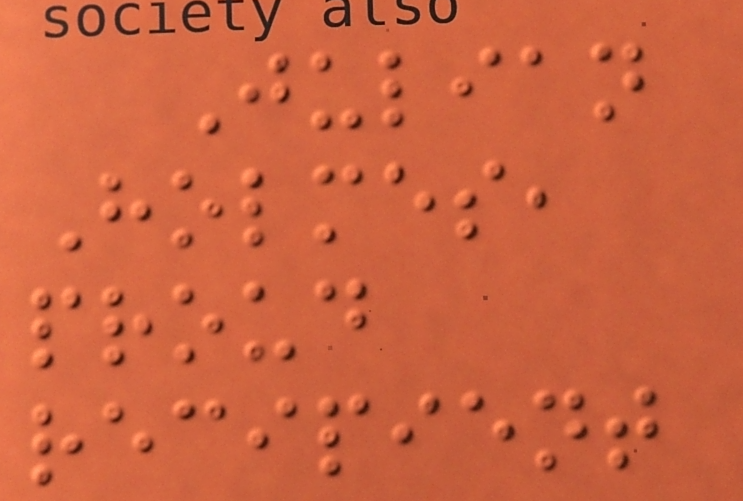Julian
Holmes,
proud
recipient
